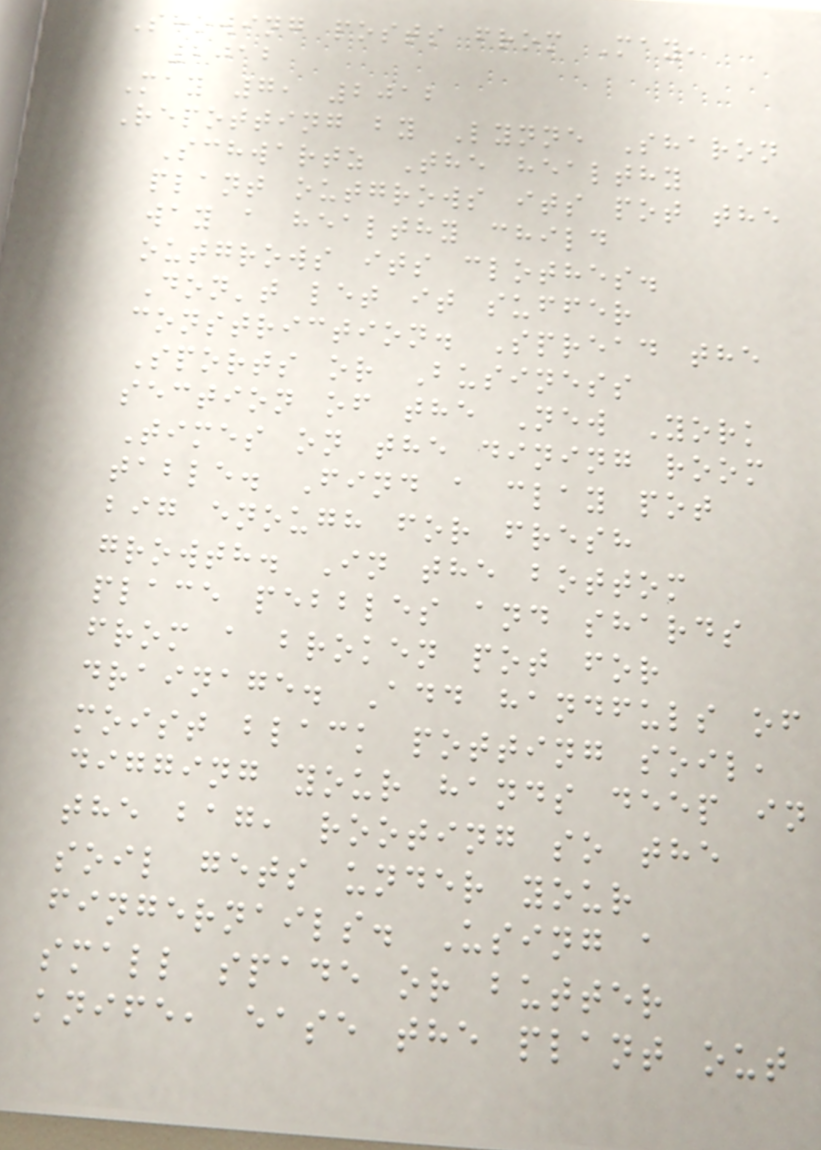Showing posts from May,
2012
May 7, 2012
Repotting by Lynne Sharon
Schwartz The healthy
plant outgrows its pot the
way a healthy child
outgrows its clothes.
Don't let it suffer
constriction. Spread the
Sports or Business
section of the New York
Times on the dining room
table. Find a clay pot
big enough for fresh
growth. In the bottom
place pebbles and shards
from a broken pot for
drainage. Add handfuls of
moist black potting soil,
digging your hands deep in
the bag, rooting so the
soil gets under your
fingernails. Using a
small spade or butter
knife, ease the plant out
